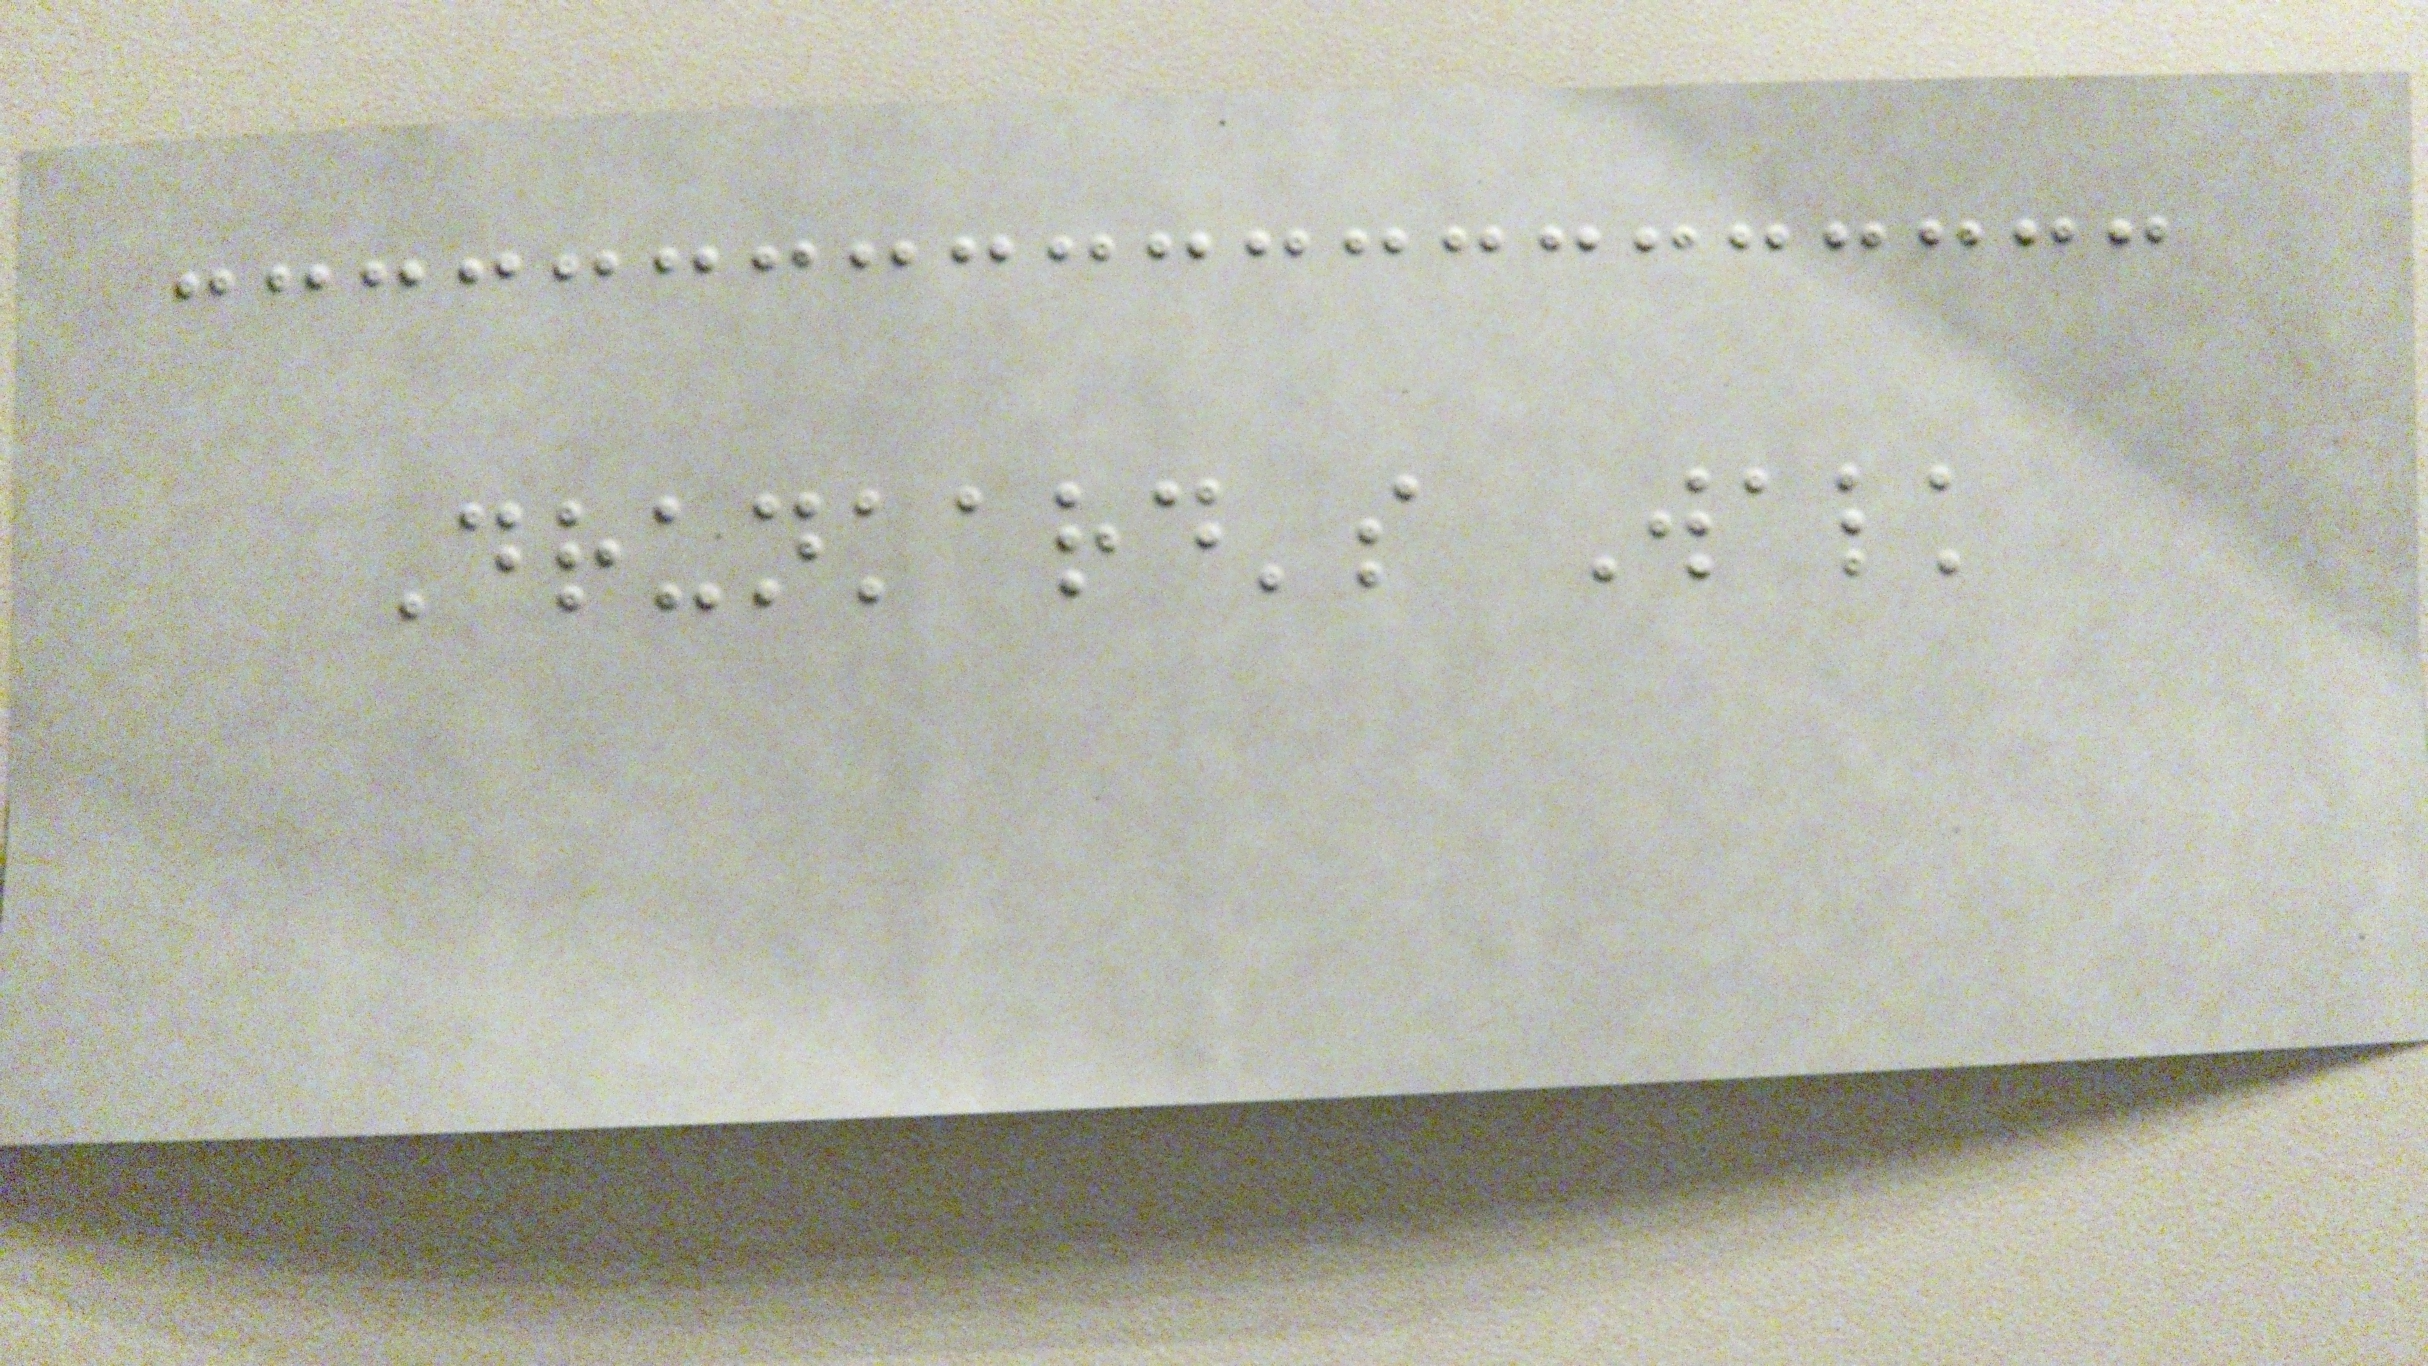Drunkard's Walk
